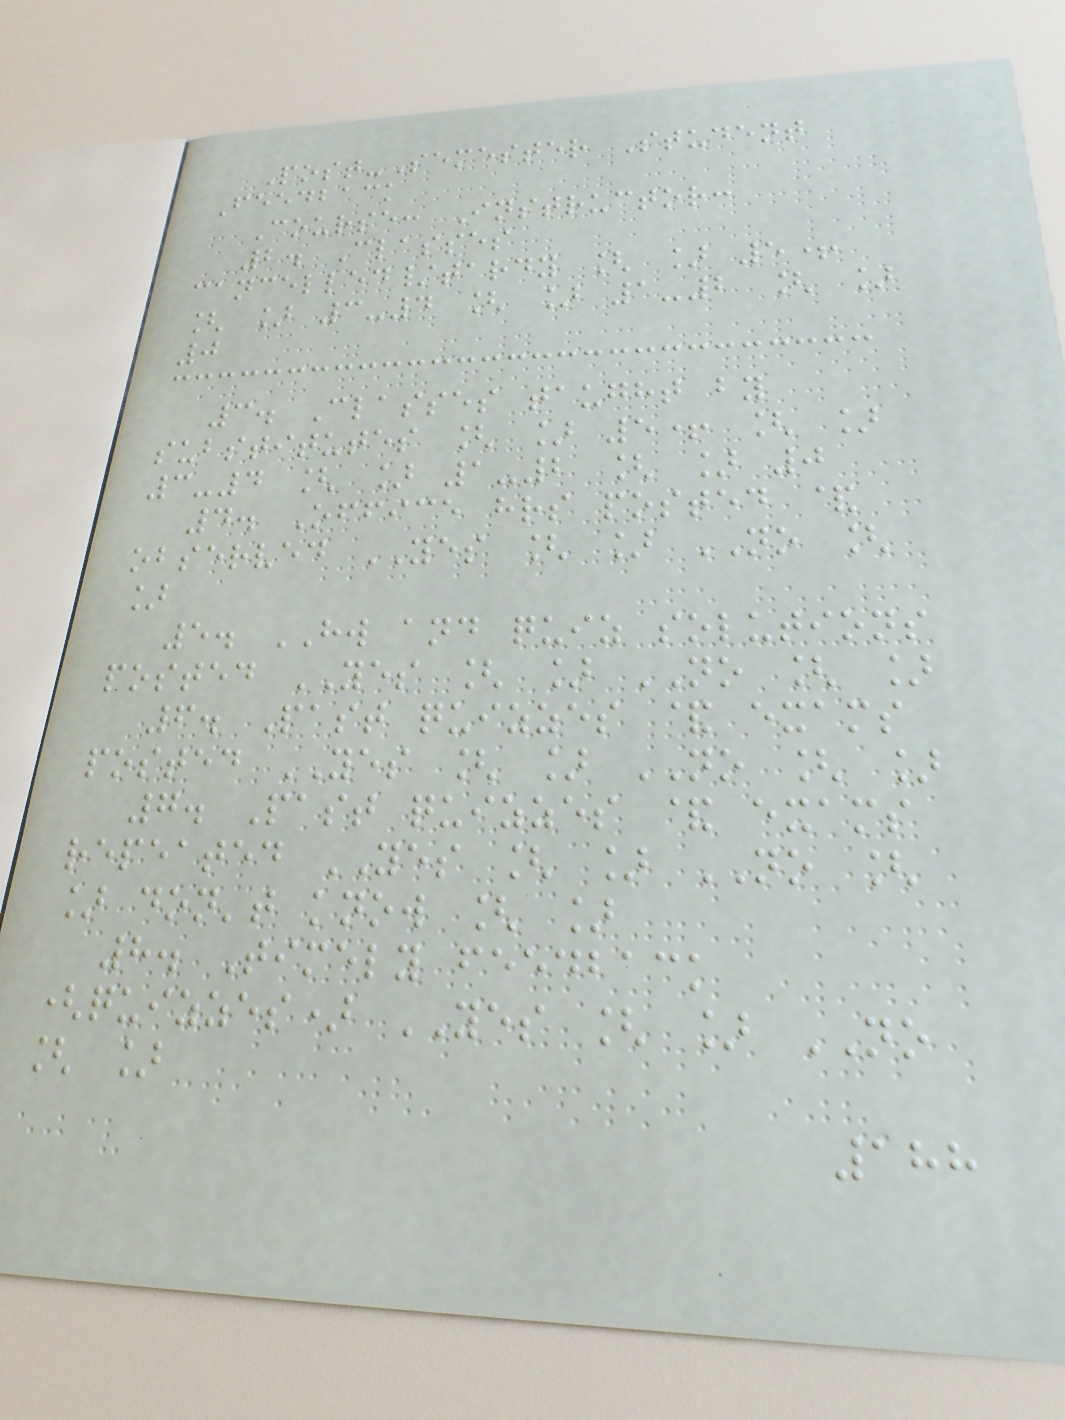Post-Semester Student
Feedback
Course: Instructor:
2. Classes
cancelled/tardy [ ] 5+
[ ] 3-4 [ ] 1-2 [ ]
0
3. Classes taught by
substitutes [ ] 5+ [ ]
3-4 [ ] 1-2 [ ] 0
4. Office hrs posted &
observed YES [ ] NO [
]
5. HW and quiz solutions
posted YES [ ] NO [ ]
6. Past quizzes & exams
posted YES [ ] NO [ ]
7. Past quizzes & exams
repeated YES [ ] NO [
] don't know [ ]
8. Timely feedback
(quizzes) YES [ ] NO
[ ]
188
